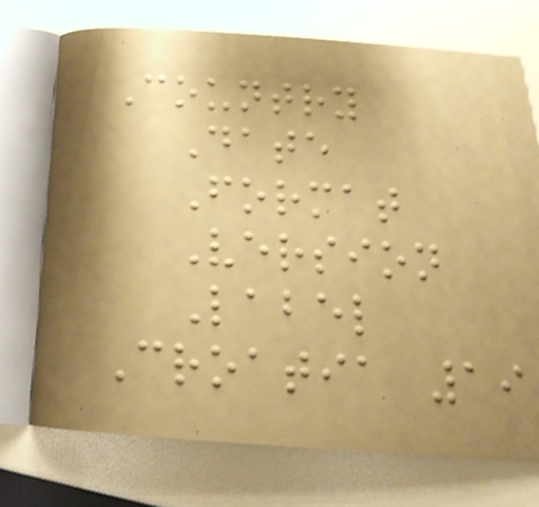Country
Date
Format
Version
Label
Croatia 19
